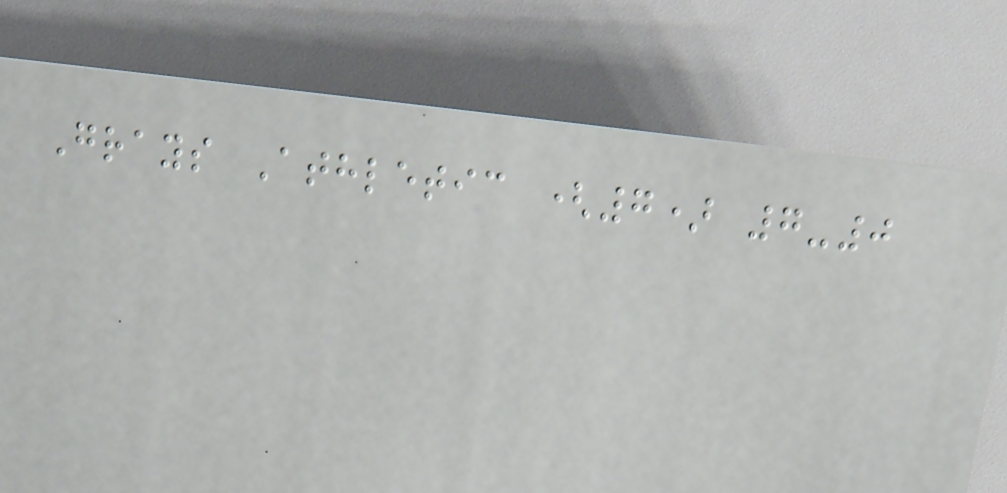Grays Athletic (7) 7-0
